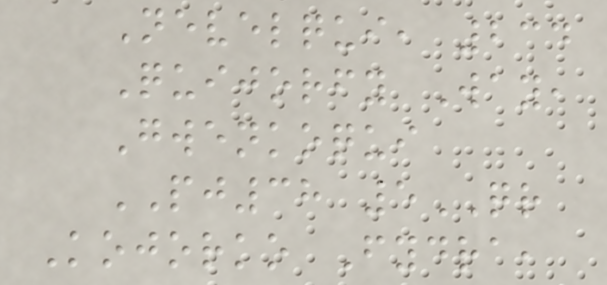Nevelqui, 234
Quijorfy Way,
Gwenkoqui
PJ38 5QR
Kojorko Fydra,
